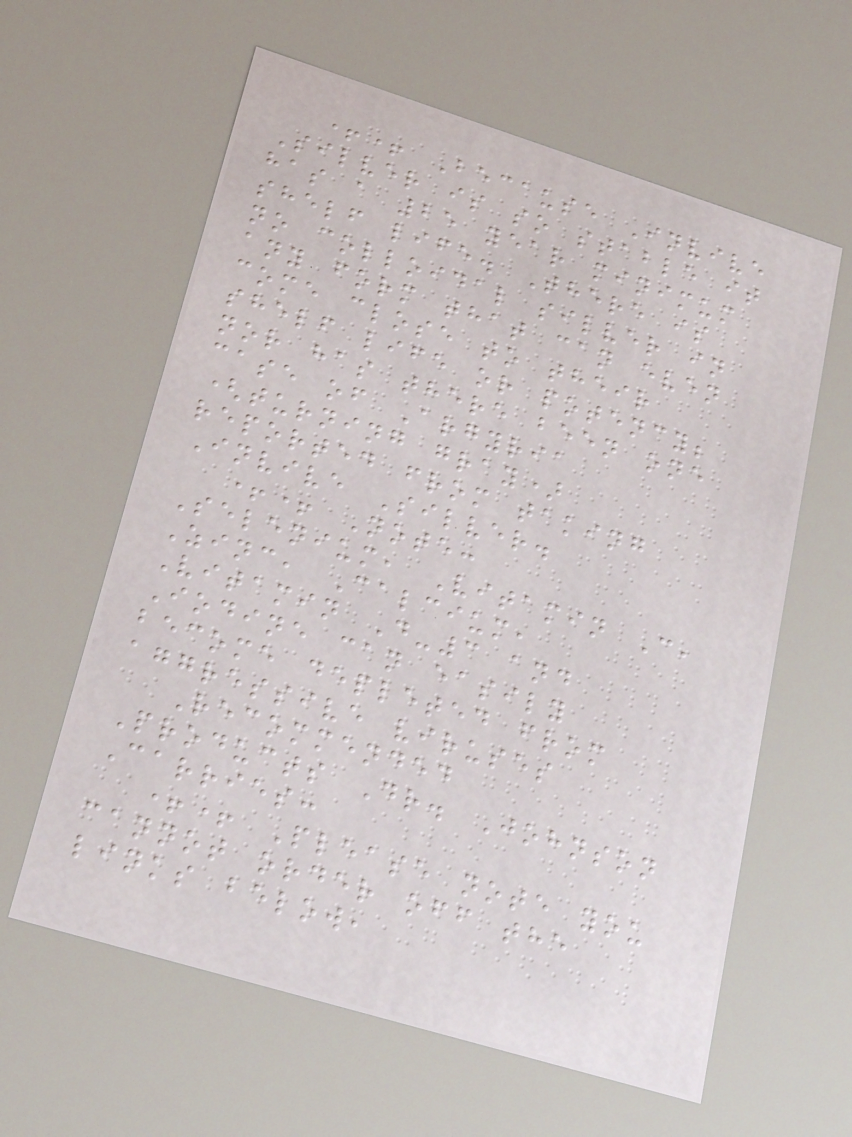++ Because Invive
Silver is so stable it
has a 25 year minimum
shelf life. There is
no colloidal silver in
any form that can even
come close to their
shelf life or potency;
nor has there been one
case of Argyria
(turning gray)
reported from taking
Invive Silver.
++ Note:
Selenium, Vitamin C,
Zinc, Calcium,
Vitamin D-3 and
Iodine can easily
become depleted from
aggressive viruses
Recommended
Products Dr. Johnson
Carries:
++ Please note you
cannot order off the
links below,
